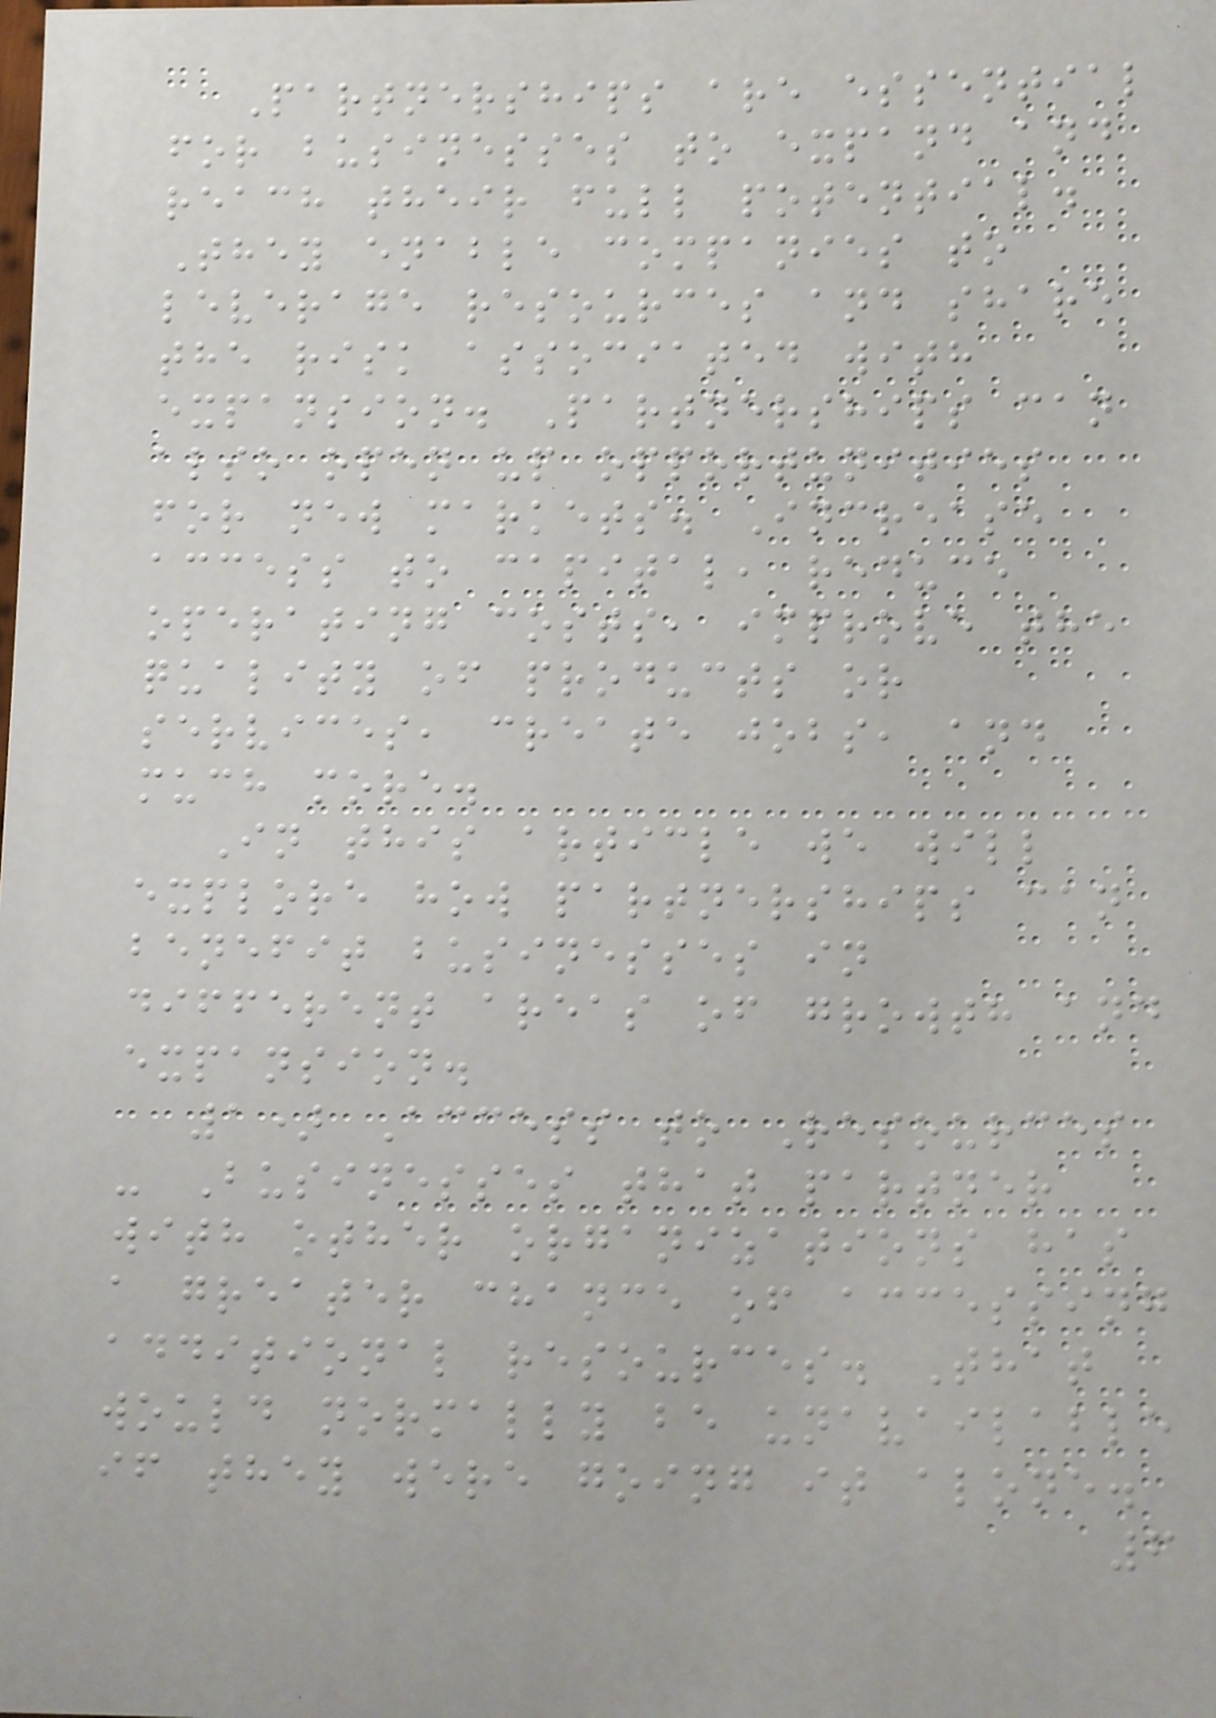Partnerships are essential
for businesses to expand and
reach their full potential.
They enable companies to
leverage resources and share
the risk associated with
expansion. Partnerships can
also open up opportunities
for new markets. Increase
access to capital, reduce
operating costs, improve the
quality of products or
services, create jobs, and
much more.
In this article we will
explore how partnerships can
benefit businesses in
different areas of growth and
expansion.
1) Access to Resources
- Businesses that partner
with other organizations has
a greater chance of accessing
additional resources. That
would normally be unavailable
if they were going it alone.
6
